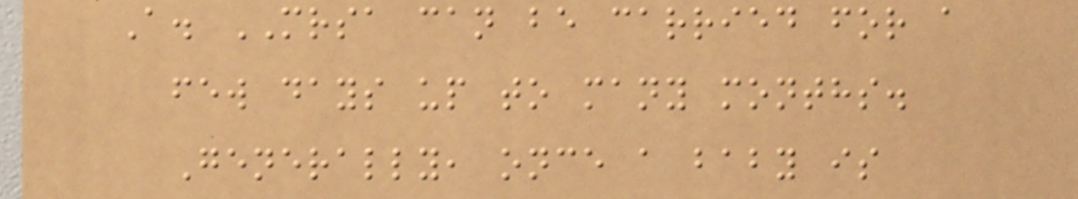A. MRSA can be carried for a
few days up to many months.
Generally, once a baby is
